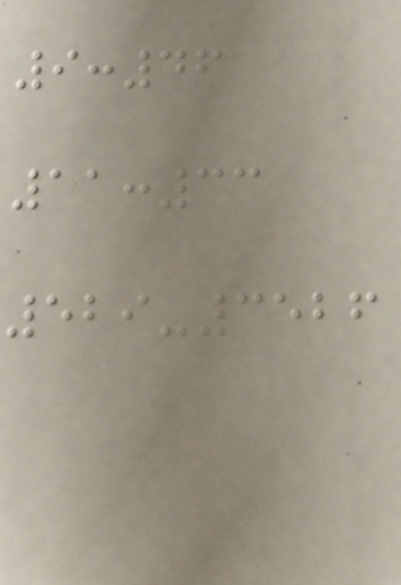9:46
11:33
529-3526
